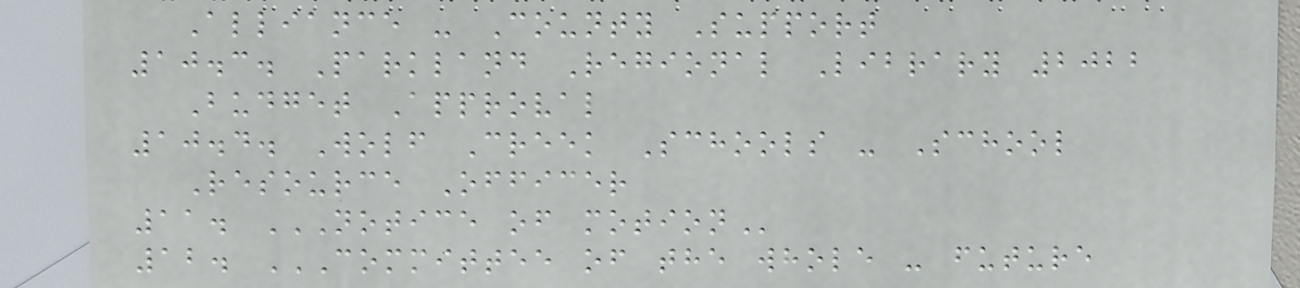Alliance - County Support
10.3. Parkland Regional Library 2022
Budget Approval
10.4. Wolf Creek Schools - School
Resource Officer
11. NOTICE OF MOTION
12. COMMITTEE OF THE WHOLE - FUTURE
